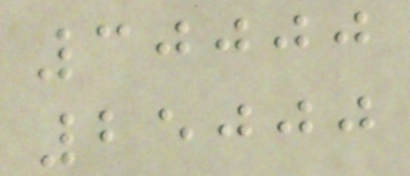30000
25000
